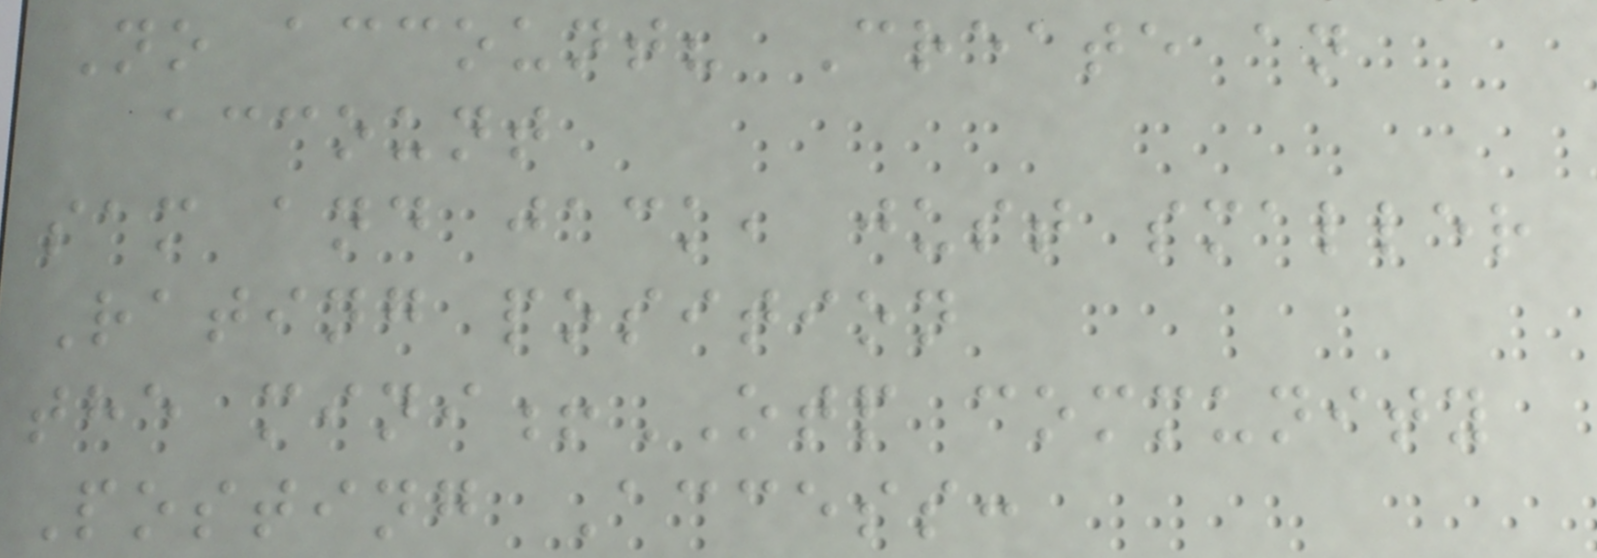No account? Create an
account
sam and jack, just smaller
Rating position
the mini!OTP community
Posting Access:
